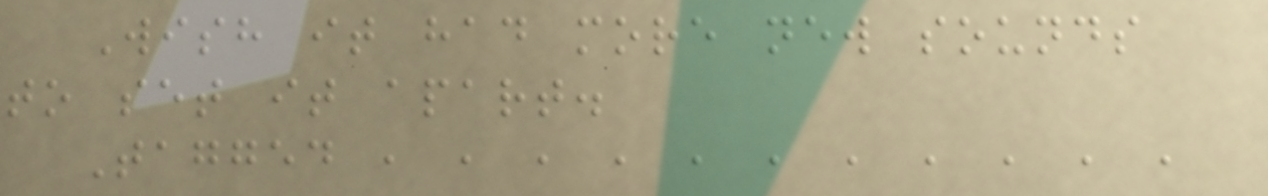Wish it had more new sounds
to set it apart.
Tagged , , , , , , , , , , ,
